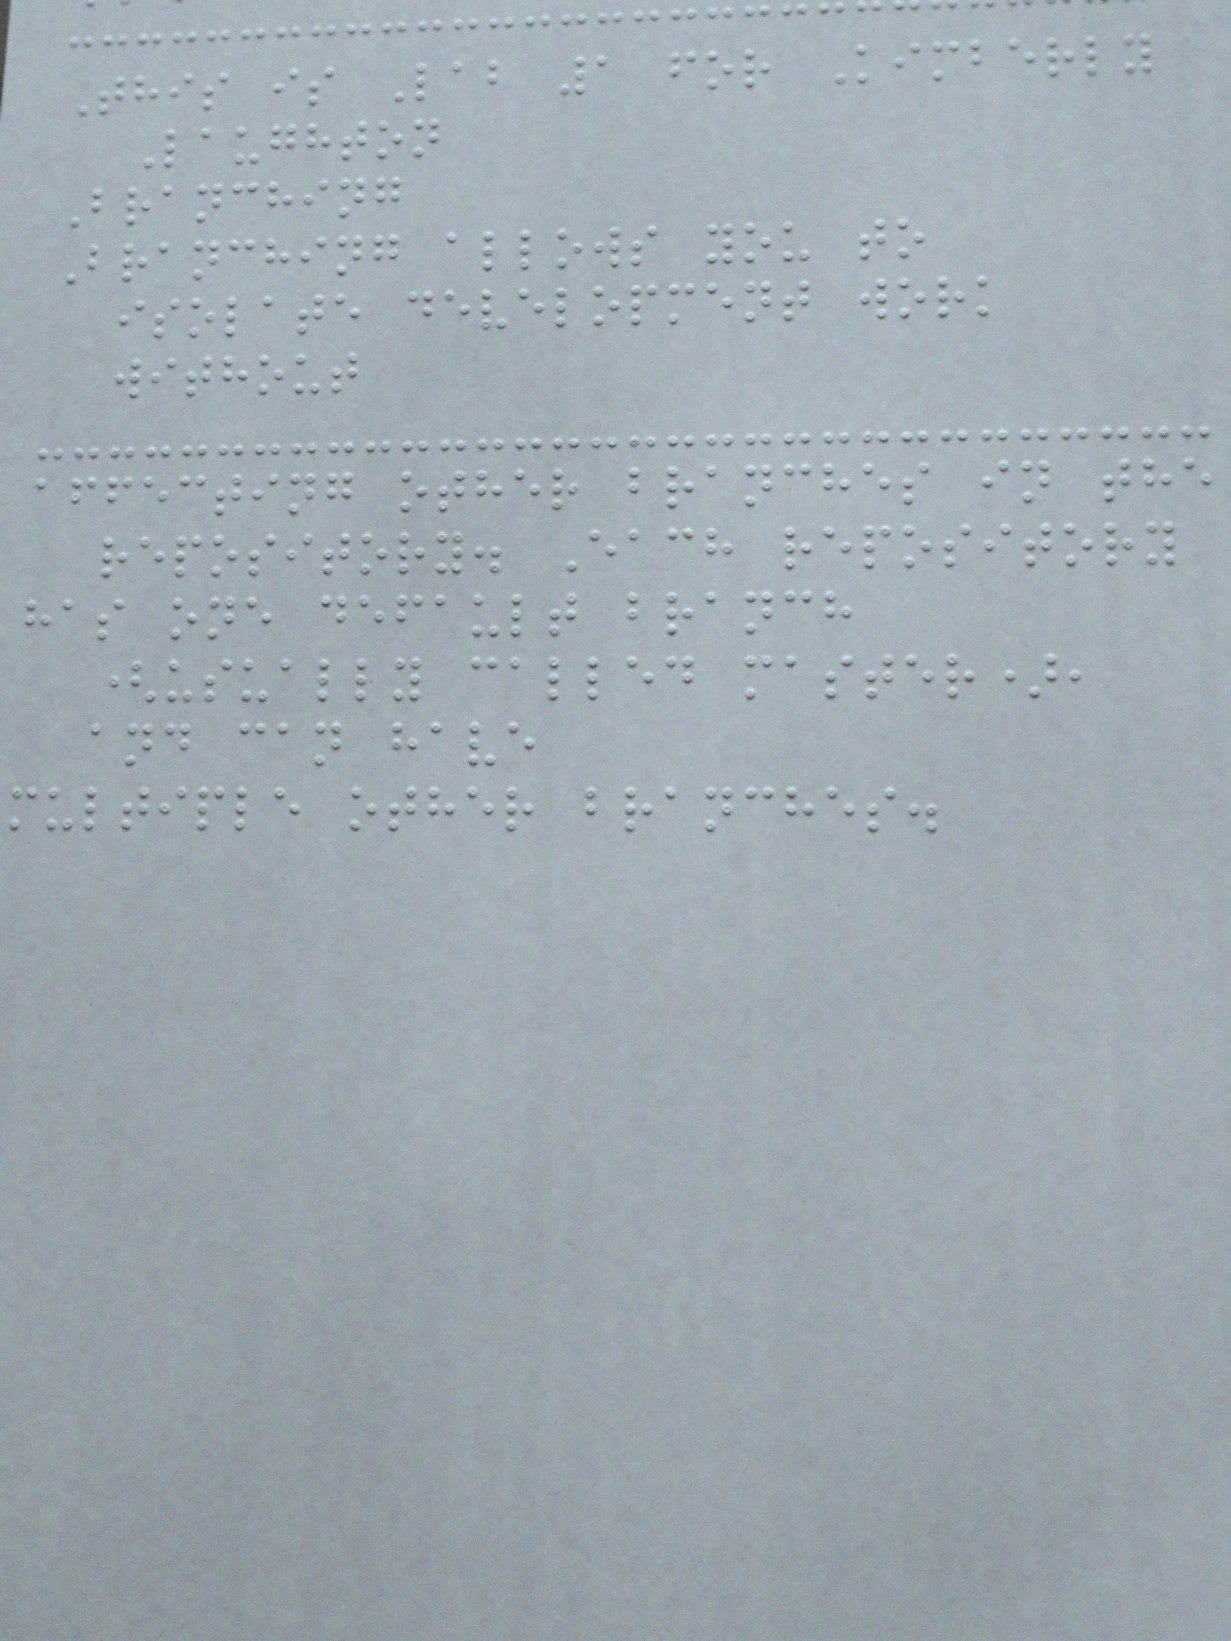This is Lab 1 for Kimberly
Laughton
Branching
Branching allows you to
isolate development work
without
affecting other branches in the
repository. Each repository
has one default branch
(usually called master),
and can have
multiple other branches.
